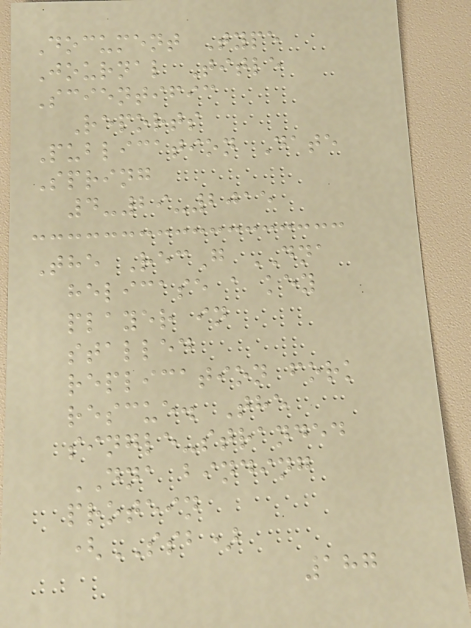Document Type
Journal Title
Scientific
Reports
Publication Date
Spring
4-29-2015
The RecG DNA
helicase a key
player in
stalled
replication fork
rescue. The
single-stranded
DNA binding
protein
(SSB)
187
